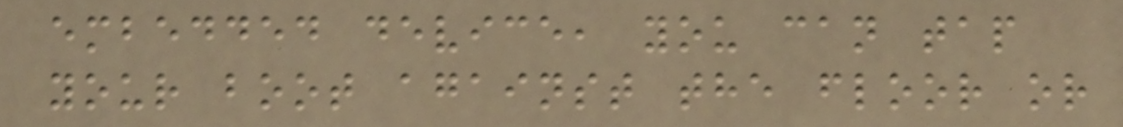embedded device, you can tap
your boot against the floor or
